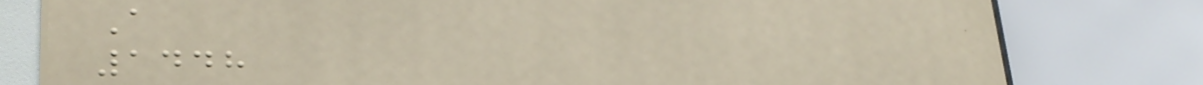A
1448
